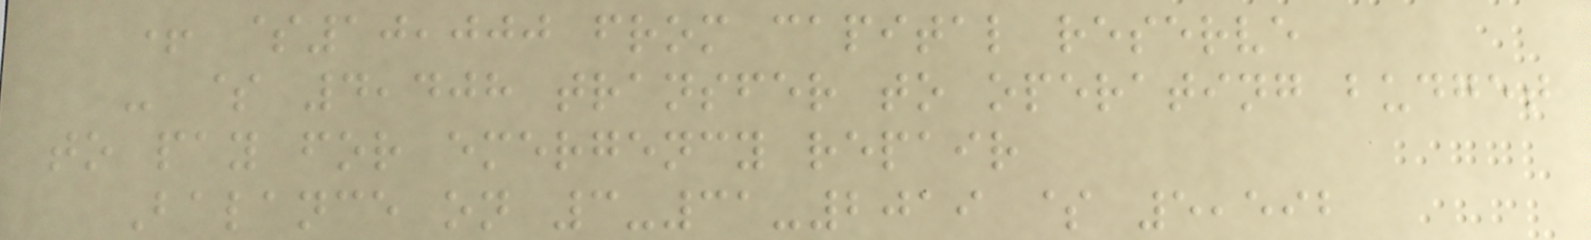+ $10,000 from capital reserve
- $ 4,408 transfer to operating budget
to pay for emergency repair
Balance on 3-31-2019 $ 5,592
